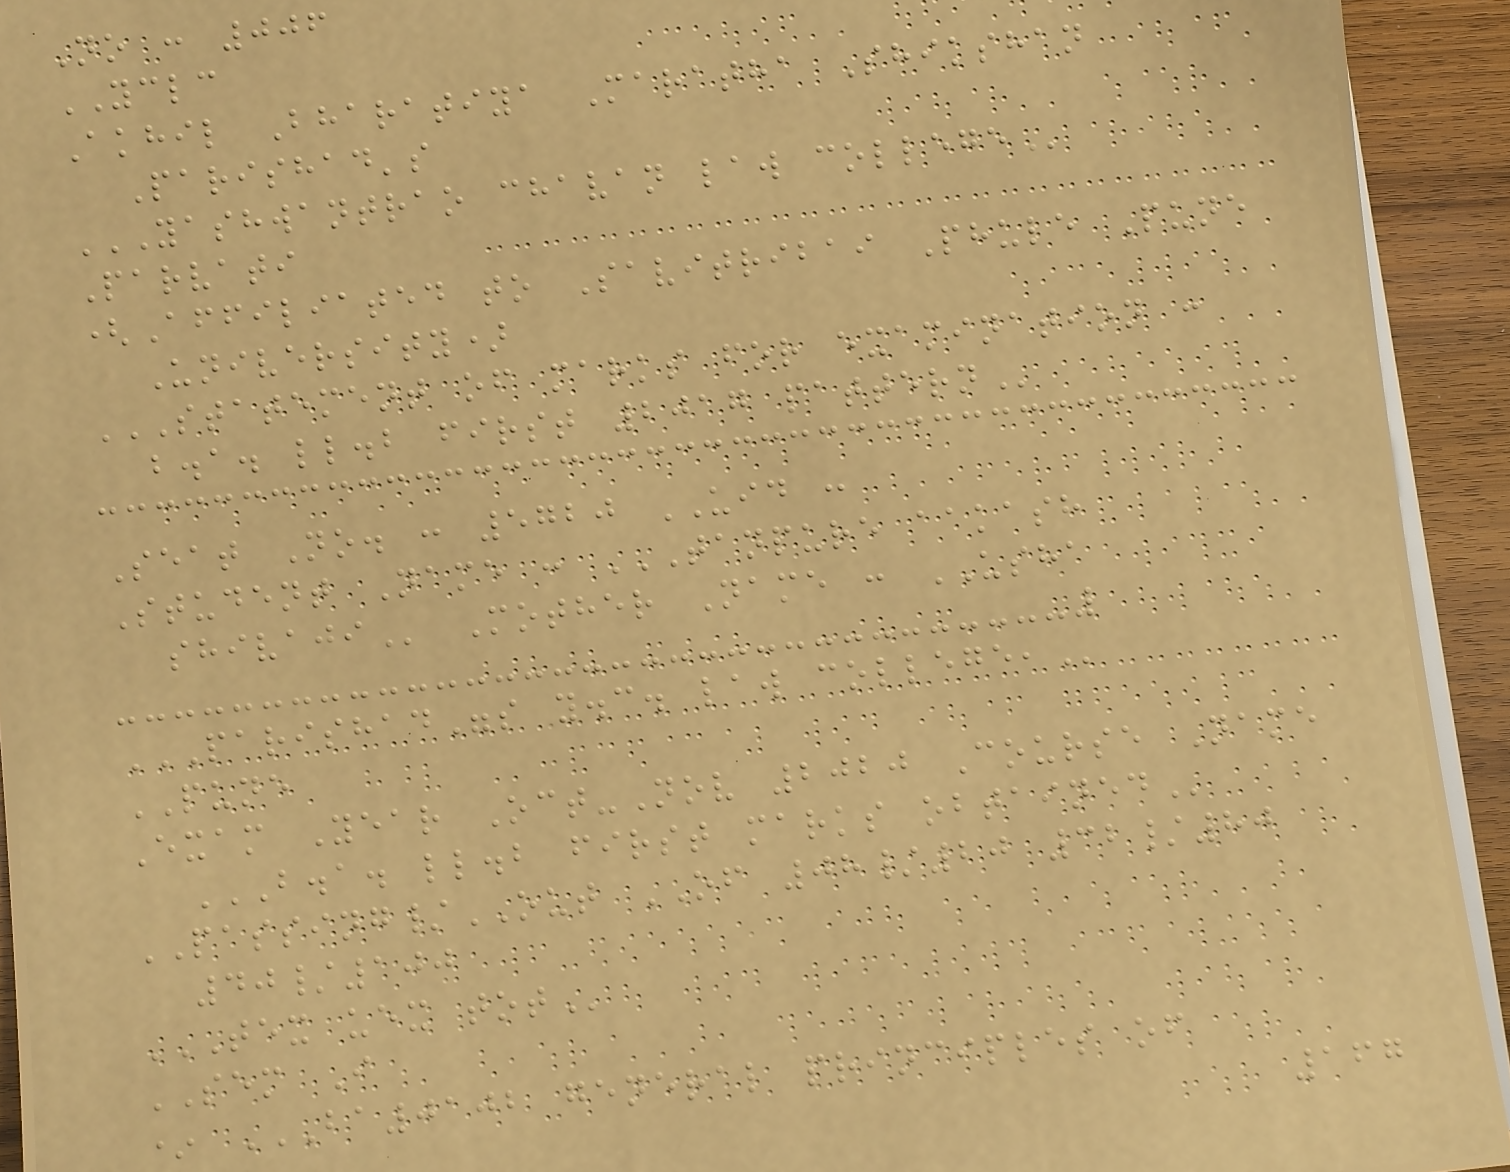No : 006
YCLC
Akhil Bharatiya Maratha Shikshan
Parishad's
YASHWANTRAO CHAVAN LAW COLLEGE
Parvati
(Affiliated to Savitribai Phule Pune
University)
STATEMENT OF MARKS FOR EXAMINATION :
B.A. LL.B FIRST 2017 PATTERN
Seat No. : 5720 UID :
Student Name : TANPURE AAKASH
SHIVAJI Mother Name : USHA
PARISHAD"S Y.C. LAW COLLEGE,
PUNE
Exam Year Oct-Nov 2020 Course Name
B.A. LL.B FIRST MARKS OBTAINED
PASSING/OUT OF 08/20 32/80
40/100
TEX UEX TOT
SEM I
* BA0102 GENERAL PRINCIPLES OF
167
